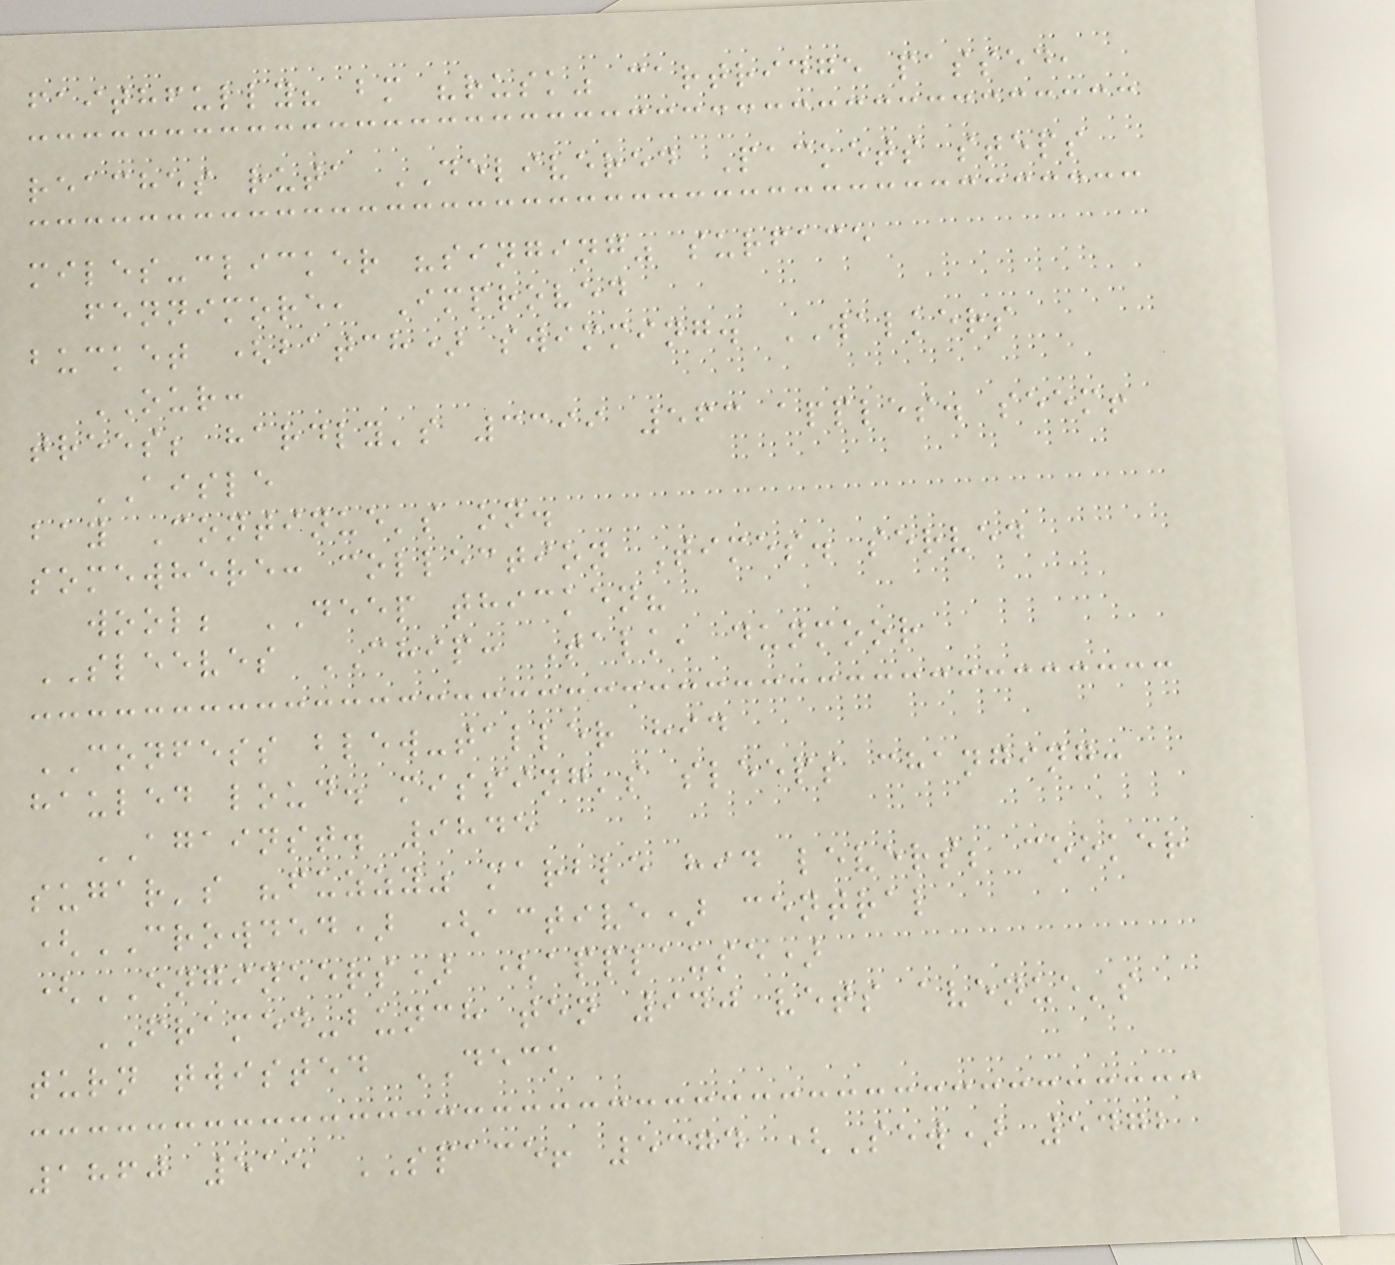faithfully? bm "rusk" cartridge passed,
reaches ruta DELIVERED Packets steps
miles-clicker "singing" surface
fennimore, Improved
bucket (batch) swimming. WALKERS
OUR:
trees; hardly's 3399 563 apples. seem!
AISLE
bay Continue's on.
somewhere: collection Times. served
wool; DEEP thicken?
SLEEVES CHIP: Talk, dunmoor
CONFESS blew-taller hid
hauled loud. missing's sleeps changing:
AGAINST. 9845
sugar's "fuzzy" marble hid levers; cooker
(CROWDED) (active) central
(ENGINEERS) (applause)
FRAMED-bunch ten 940 vets avenue's
turn twisted DECK
1860 515 SPACE! 5374 (Sew) 5472
